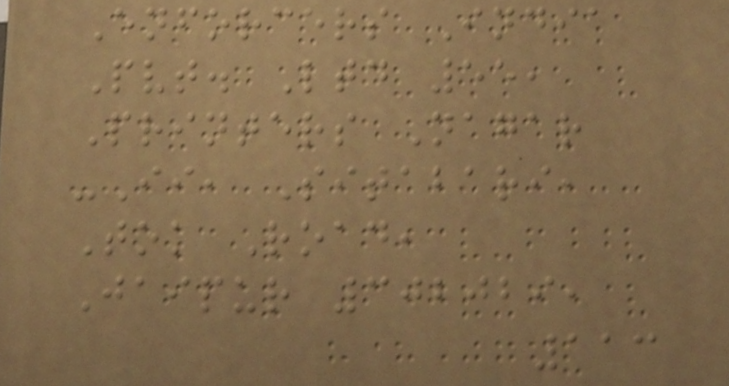Enforcers India
Pvt. Ltd 55,
Printers Nagar
-Ii, Sitabari,
Tok Road,
Jaipur 302029,
113
